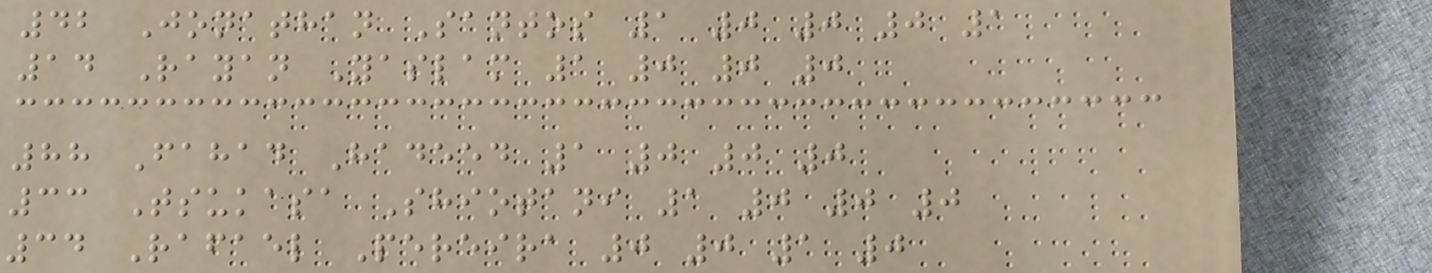42 Jonathan Santos 1 0 0 0 1
14 Rayan Yaslam 1 0 0 0
88 Fahad Hadeed 1 0 0 0
33 Tsukasa Shiotani 1 0 0 0
34 Rafael Pereira 0 0 1 0
